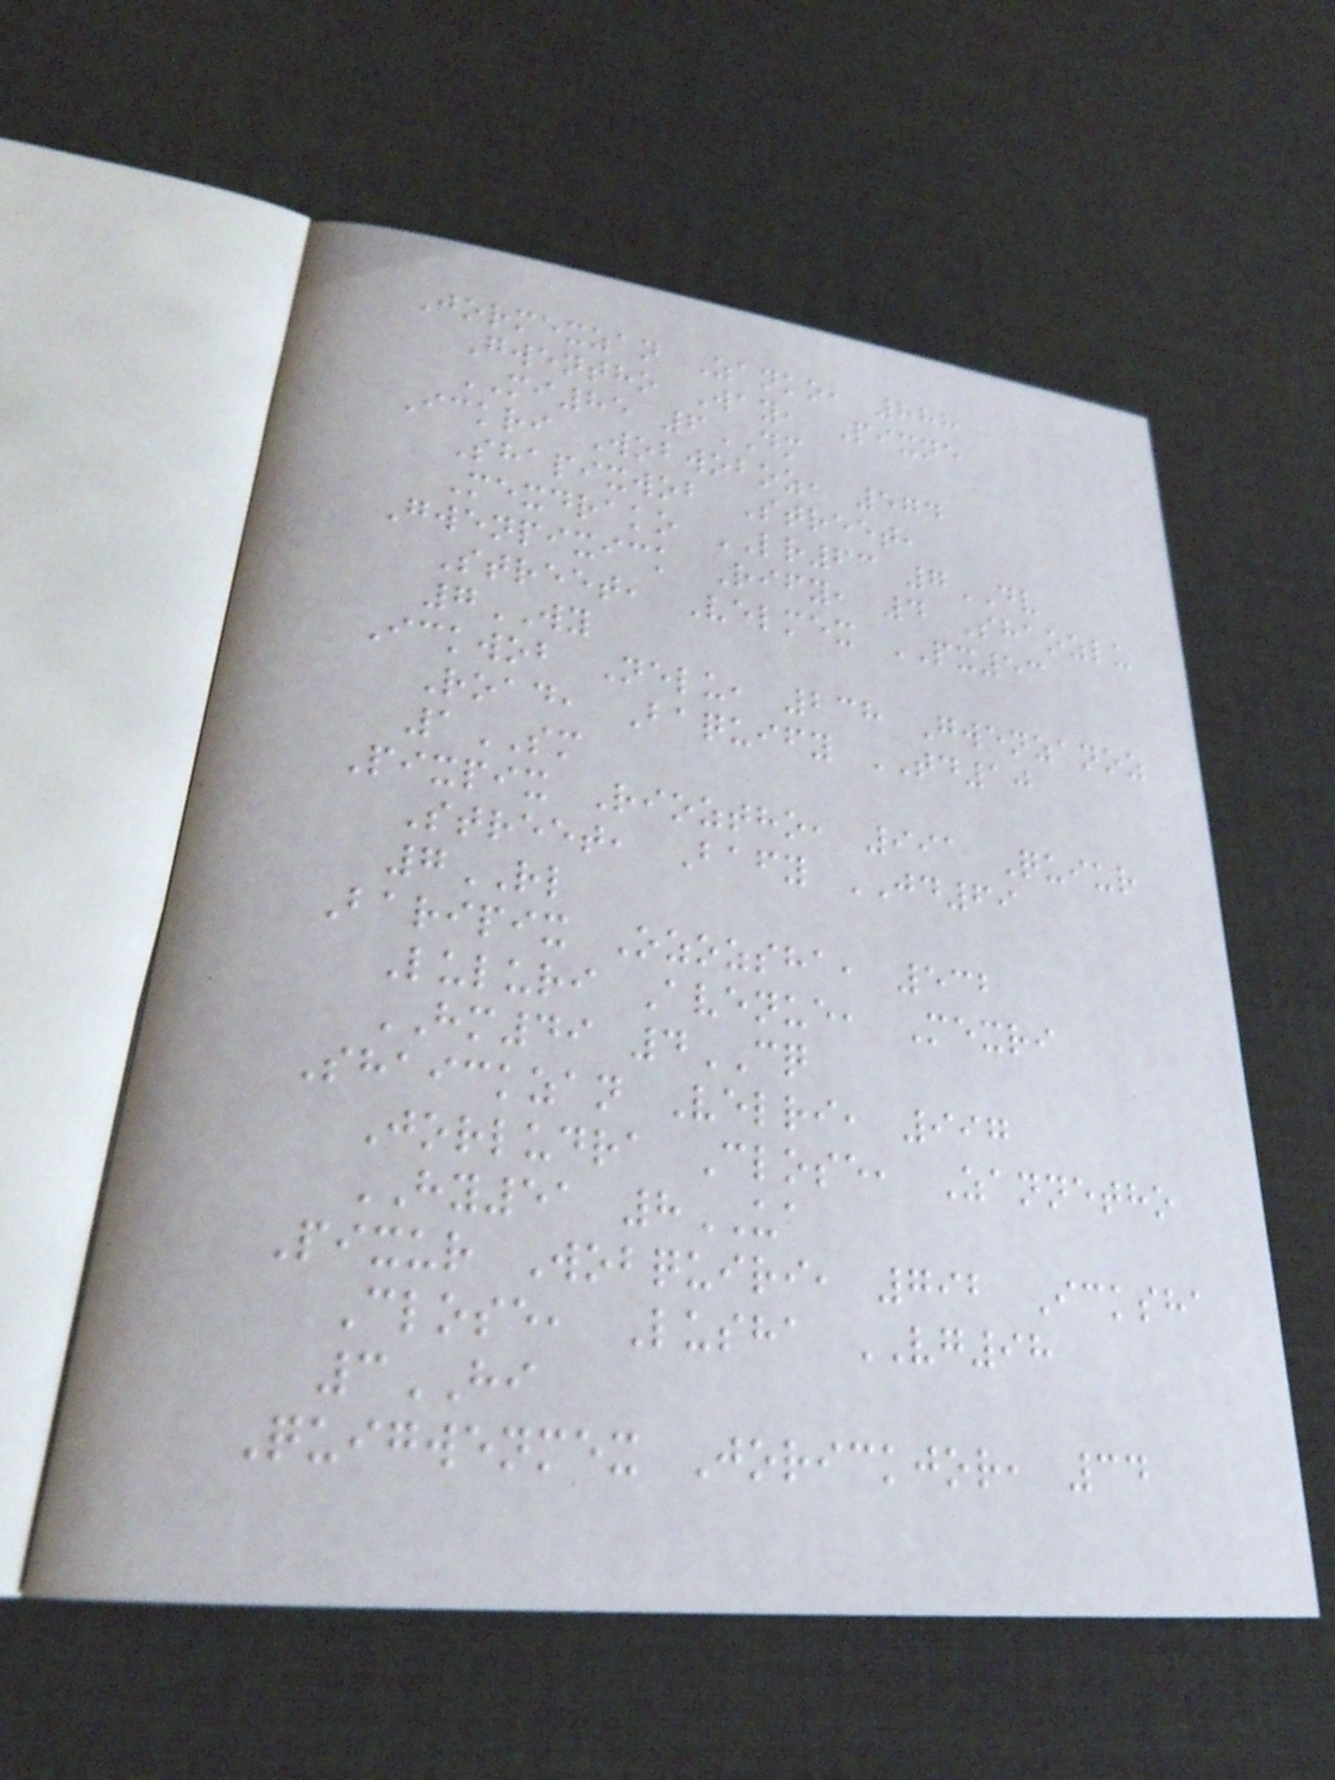Jormexzan Zanko, 888
Gwentho Way, Pixne
MI85 6DM
Ickri Wobwoboz, 574
Shapixwob Street,
Mexdrako LR63 7DV
Gwenpixick Rify, 4 Shaozlu
Street, Velmex PX53
7WY
Ickwob Nelu, 238 Gwenzanoz
Road, Baquify TD10
1SM
Pixpix Rioztho, 991 Quiur
Street, Bafy JD69
7RL
Baripix Ozozsha, 532
Luluri Avenue, Mexri
HM49 4CQ
Shaickzan Velri, 997
Jorludra Close, Zannetho
HY51 8UA
Pixur Wobquiri, 792 Icksha
Close, Lusha VG98
3HI
Quigwenmex Jorickjor, 34
